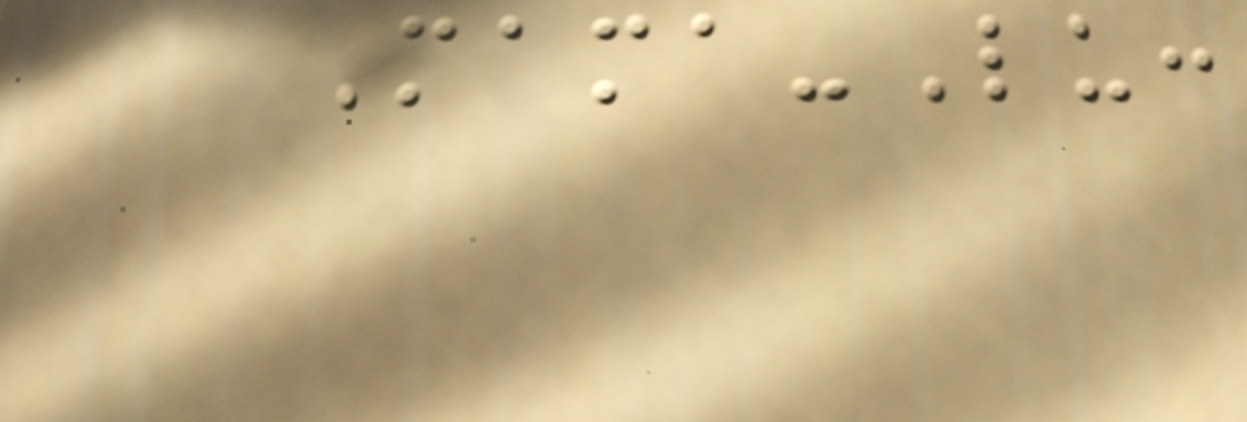Mama-Lu:
